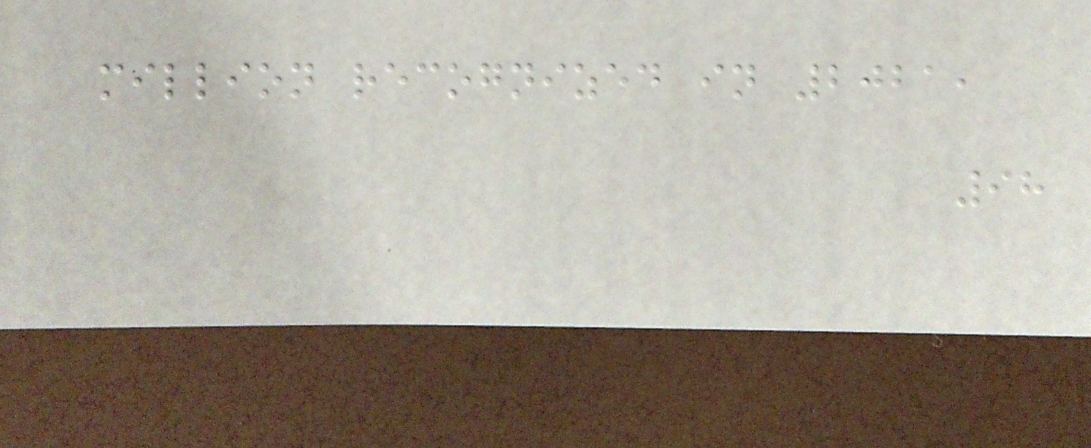million recognized in 2021,
98
